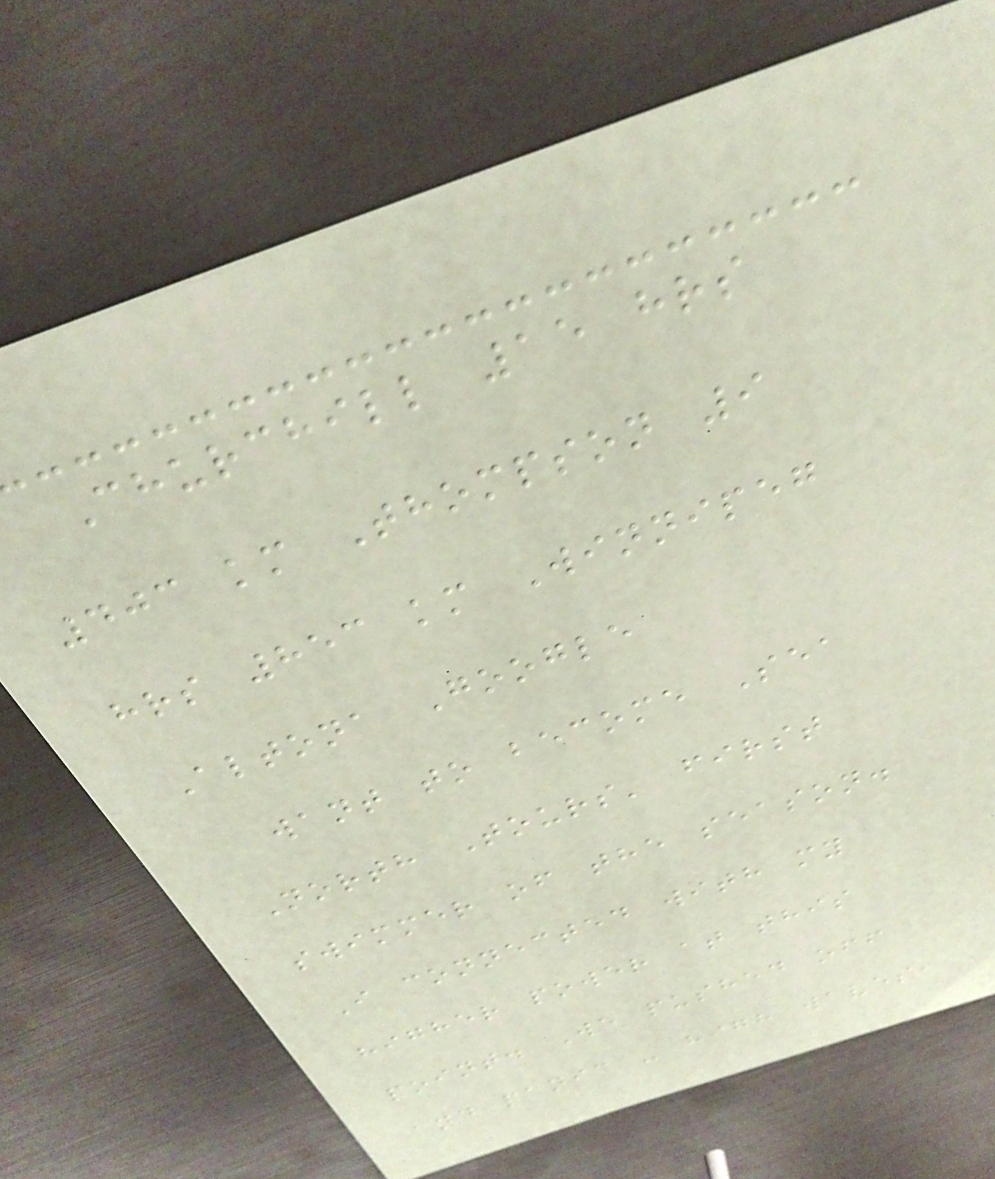Churchill 15 hrs
403 km Thompson 9
hrs 853 km Winnipeg
Altona Google
want to become Sea
North Tours' first
swimmer of the season.
I connected with my
higher power at this
point. We pushed off
and panic - high waves,
